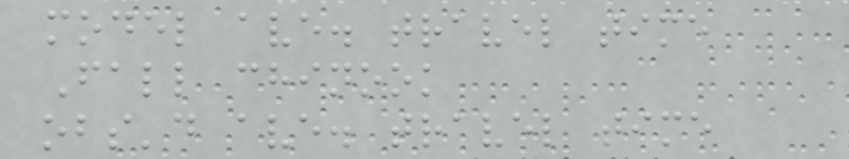model ave. travel time
Fall chinook
obs'd ave. travel time
